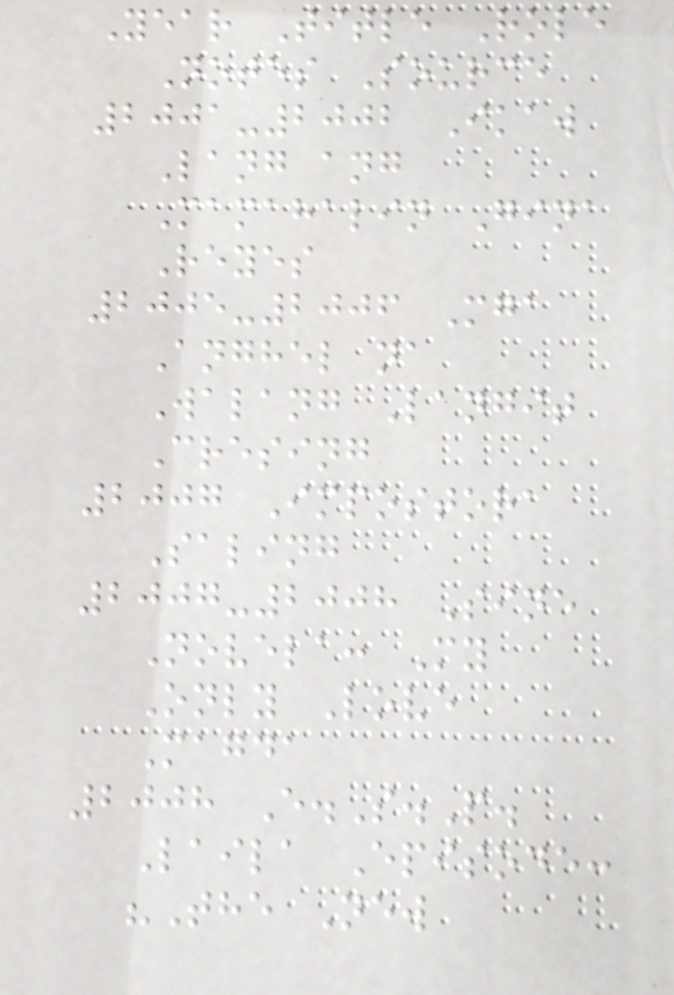Year Title Role
Notes Source
2001-2002 Ikaw
Lang ang
Mamahalin Gina
Reyes
2005-2006 Mga
Anghel na
Walang Langit
Cresing
2007 Impostora
Saling
2007-2008 Sine
Novela: My
Only Love
Magda
2008 E.S.P.
Laila Episode:
"The New
